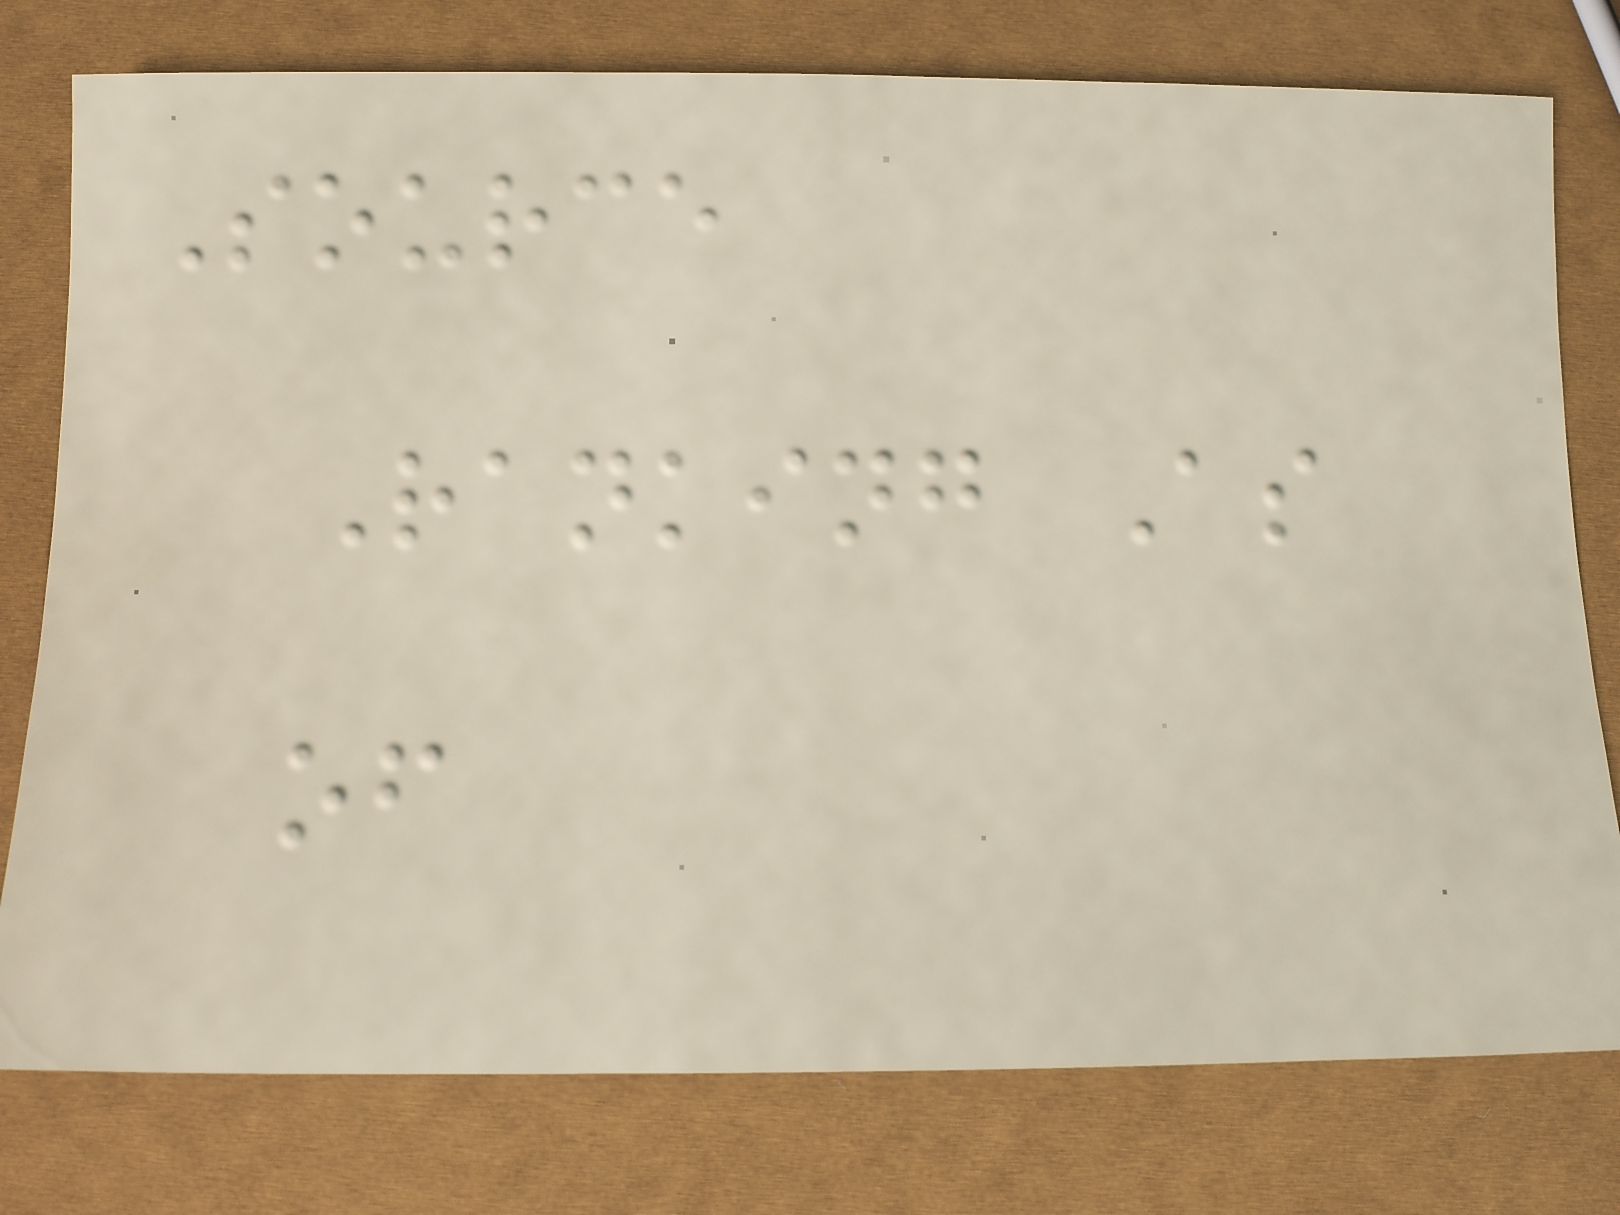Source
Ranking As
of
